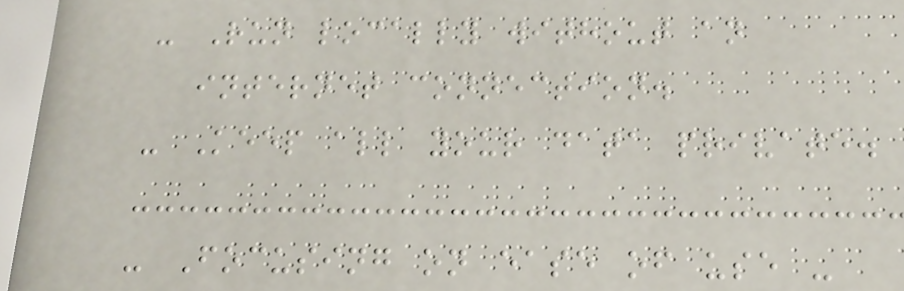- Run locally without an
internet connection.
- Keep all your data private.
- Focusing on ease of use -
